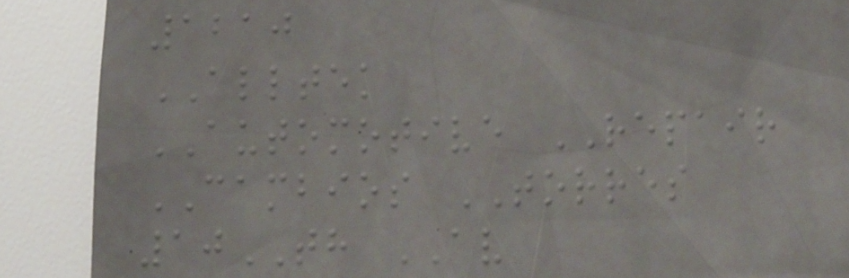1210
ALLTEK
AUTOMOTIVE REPAIR
CAMBIOS TORRES
10TH AV
